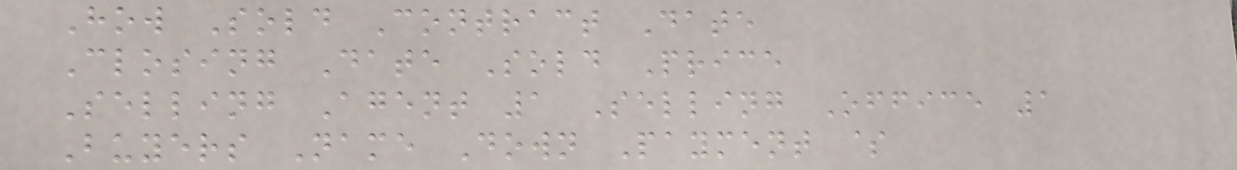How Sold Contract Date
Closing Date Sold Price
Selling Agent 1 Selling Office 1
Buyers Name Down Payment $
